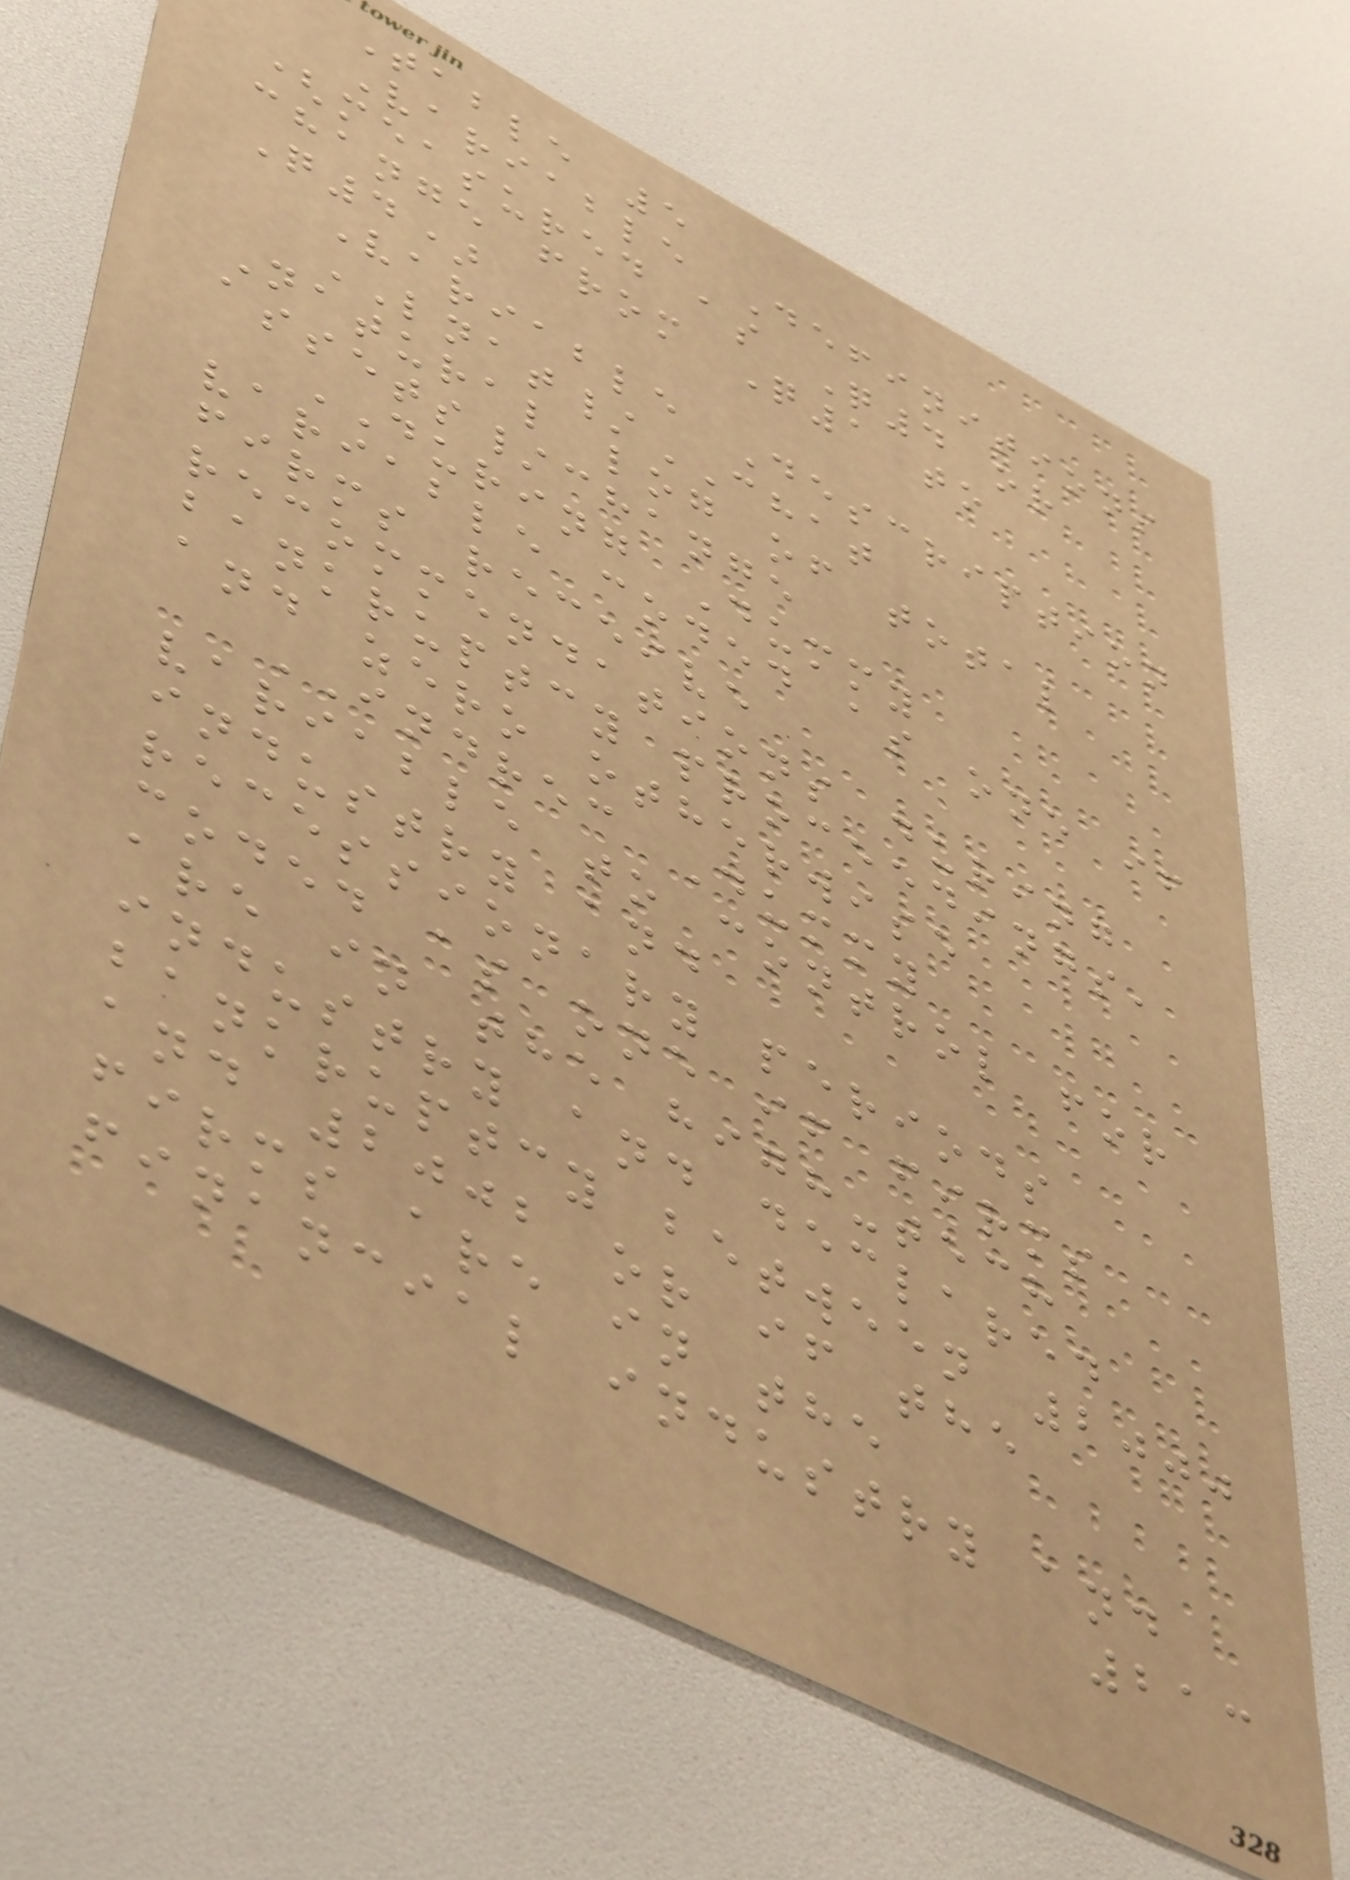Table 5
Variable Definitions
(measured as Q4 or
change from Q1 to
Q4)
Variable Description
LNAT/CHAT
Natural log of total
assets/change
DURING Dummy
variable coded as one if
firms receive
recommendations during
bankruptcy proceedings,
and zero otherwise
INDREC Dummy
variable to control for
industry and
recessionary periods
coded as one if firms
are in the high-tech
industry and declared
bankruptcy between 2000
and 2002 or if the
firms are in the
financial industry and
213
